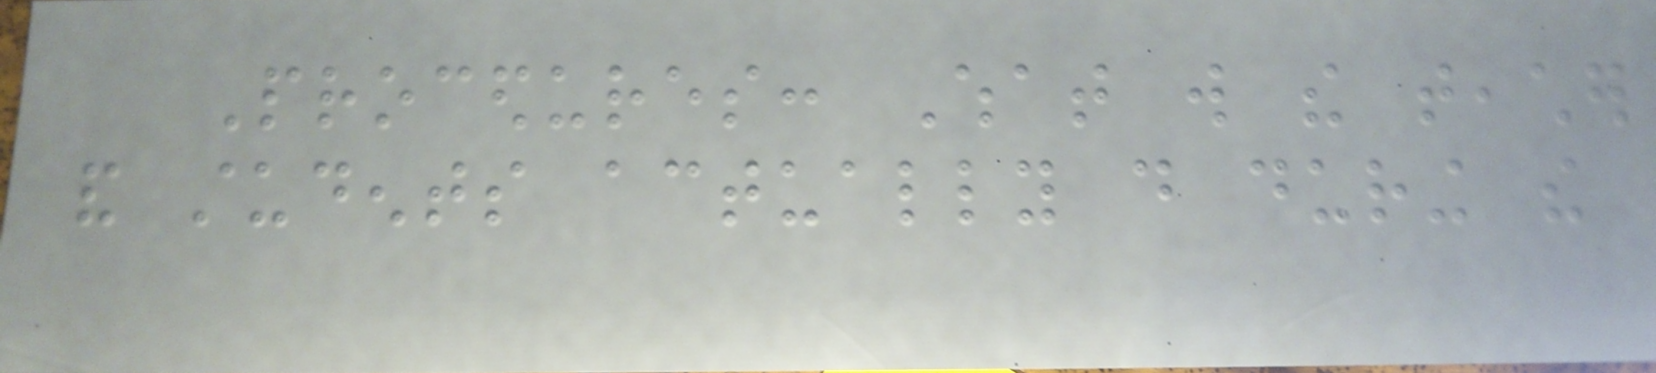Procedures: What will the teacher
and students actually do during the
